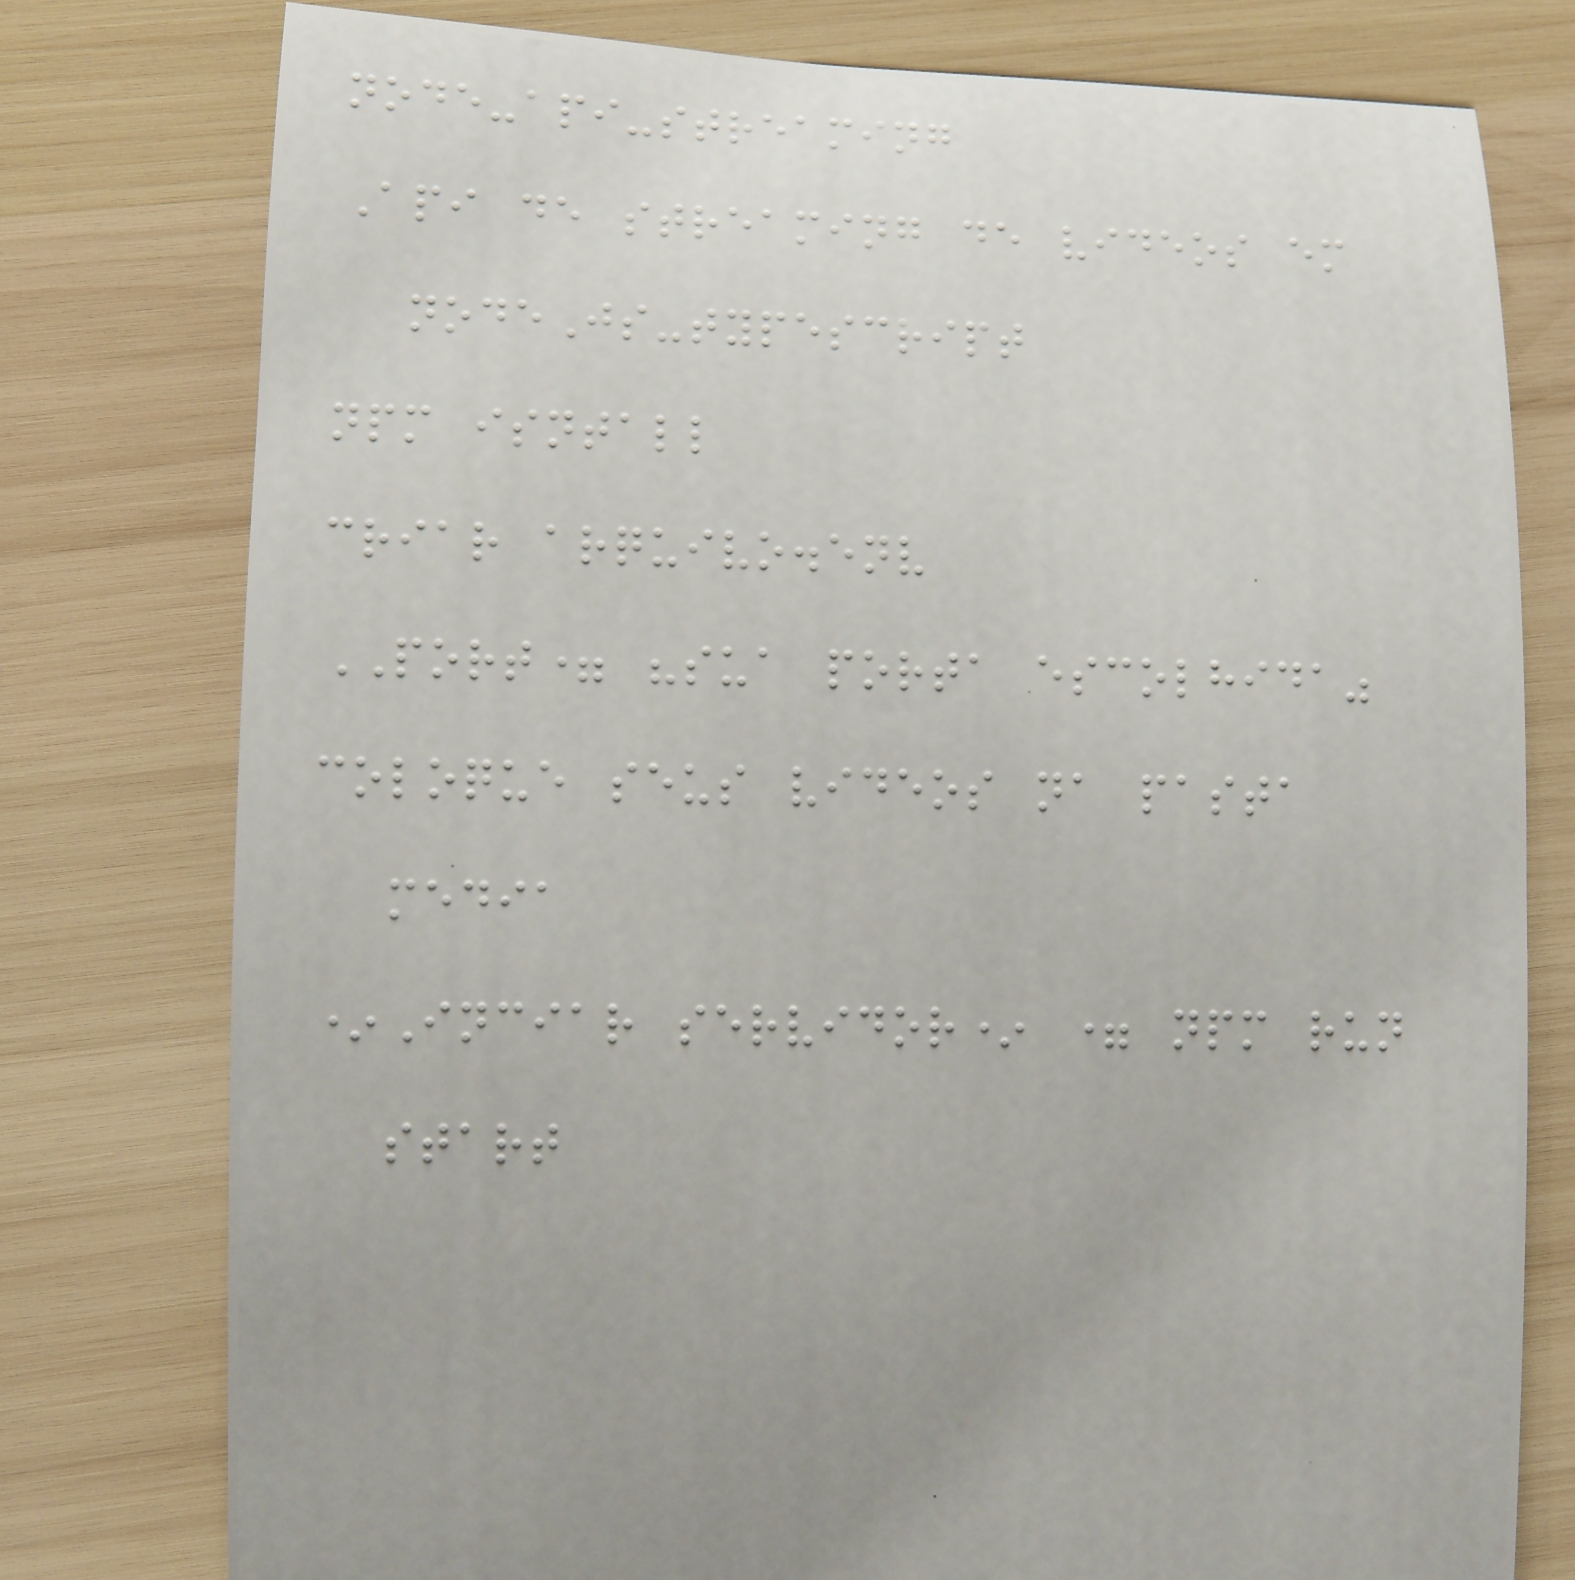node-api-streaming
Api de streaming de videos em
nodeJs-typescript
npm isntall
criar arquivo.env
PORT= "sua porta escolhida"
coloque seus videos na pasta
media
*Inciar servidor* = npm run
start
